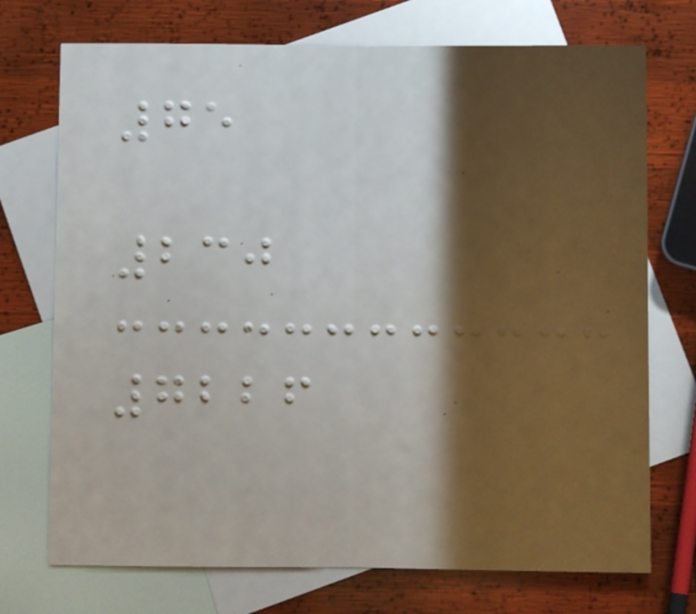75
230
7226
